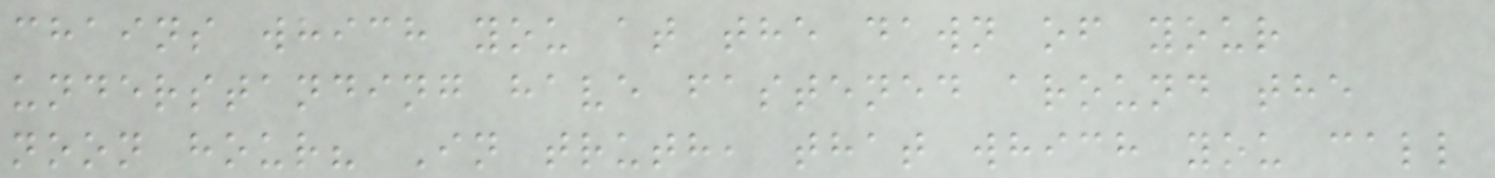chains which you at the dawn of your
understanding have fastened around the
noon hour? In truth, that which you call
